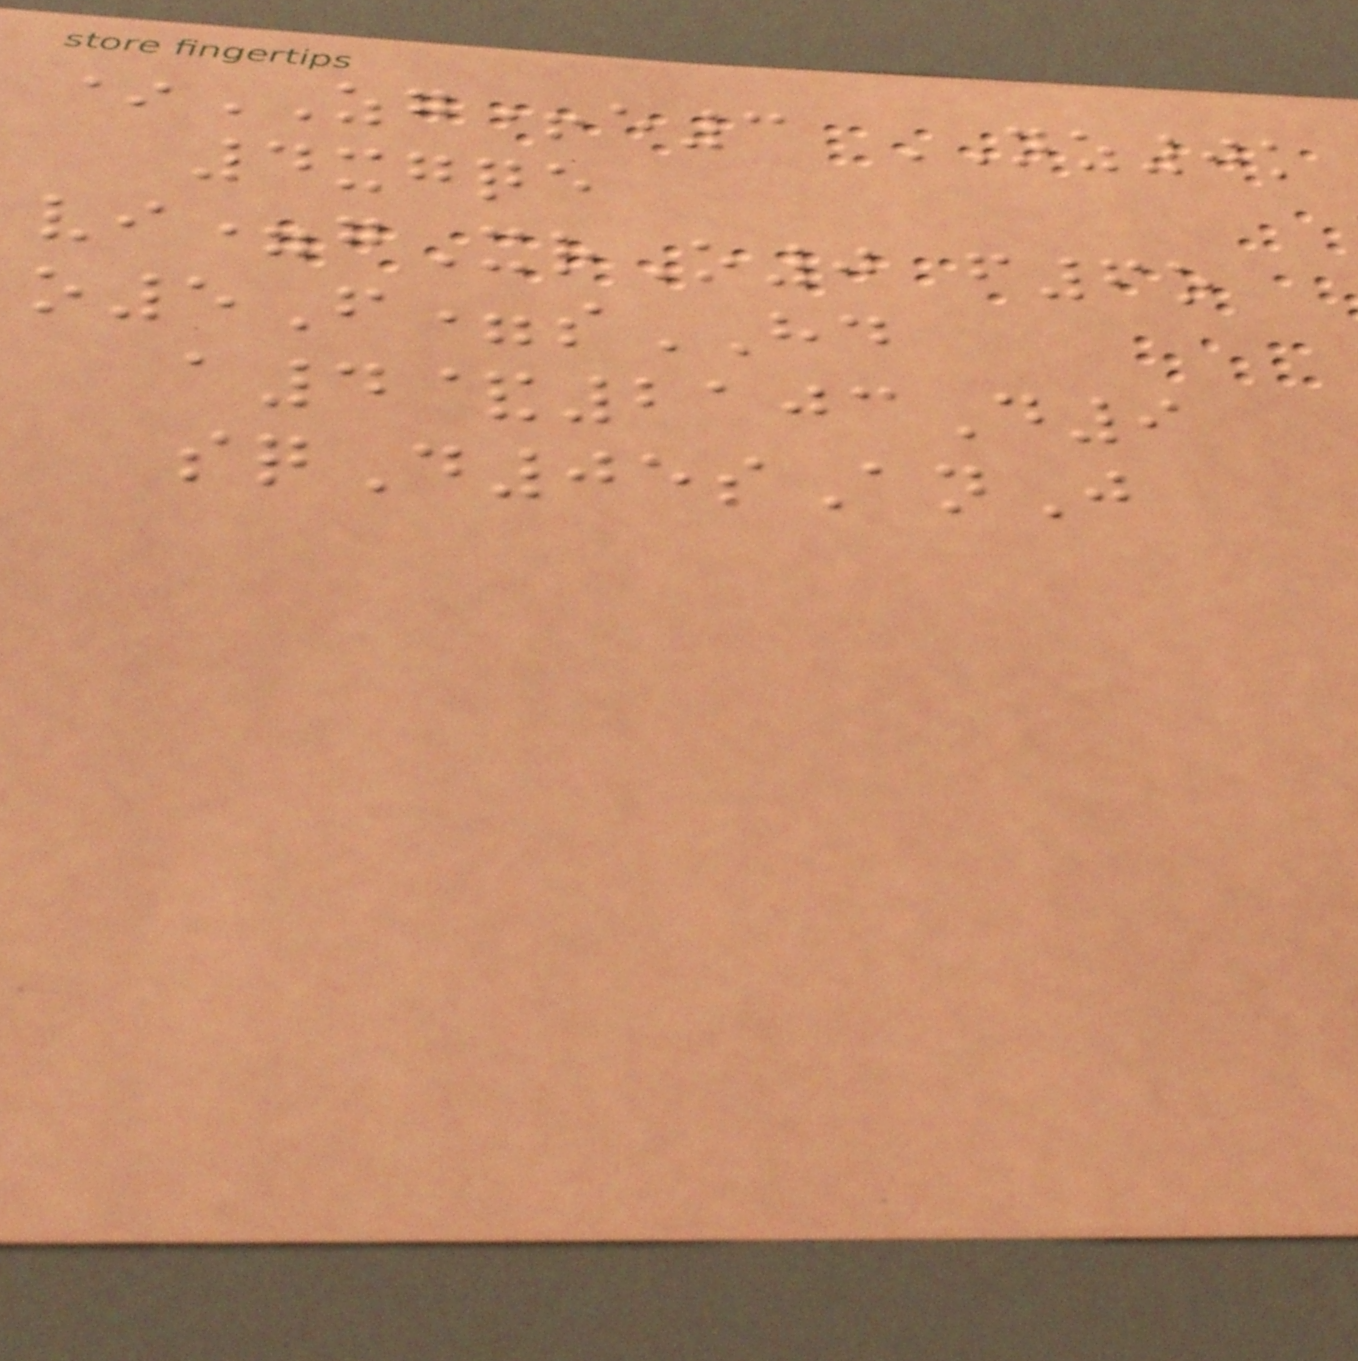*ZG+e3 NZ0k
4xgqe
vi=gXrO0 f6o
o5F=sHD
a4&2103D9
sqD05sAnJ
